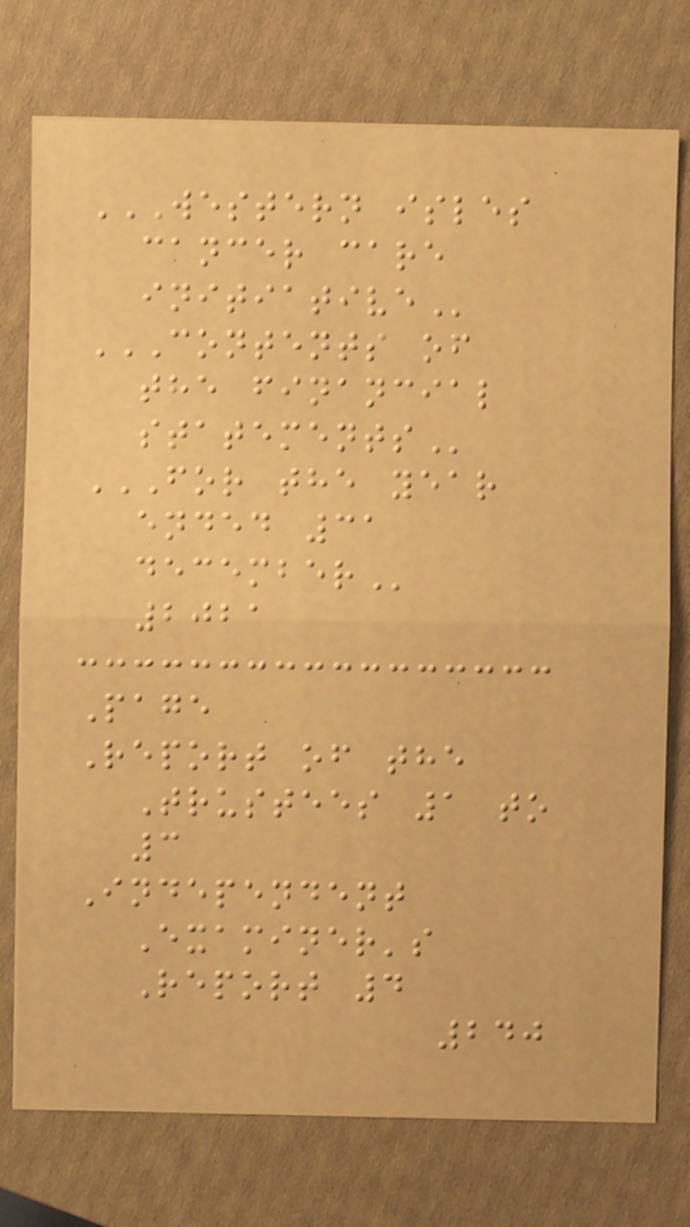WESTERN ISLES
CANCER CARE
INITIATIVE
CONTENTS OF
THE FINANCIAL
STATEMENTS
FOR THE YEAR
ENDED 31
DECEMBER
2021
Page
Report of the
Trustees 1 to
3
Independent
Examiner's
Report 4
240
